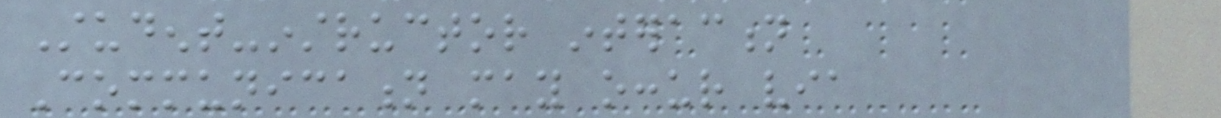Student-instructor interaction
Communication may occur via
